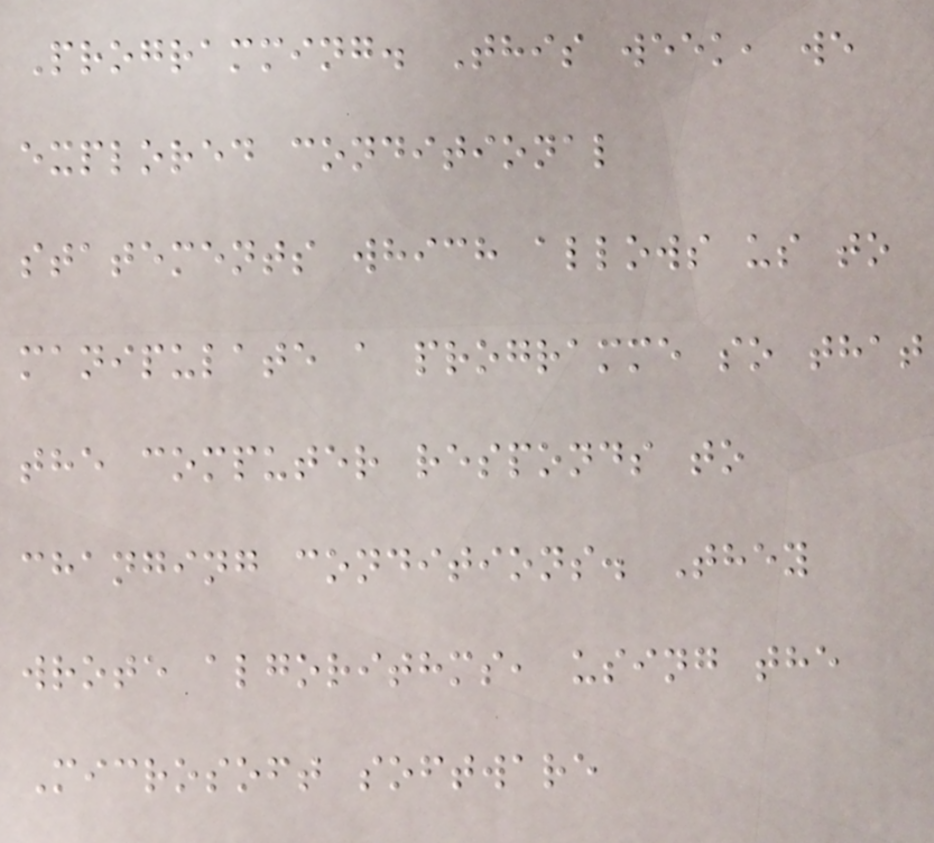Programming. This week, we
explored conditional
statements which allows us to
manipulate a programme so that
the computer responds to
changing conditions. They
wrote algorithms, using the
Microsoft software
